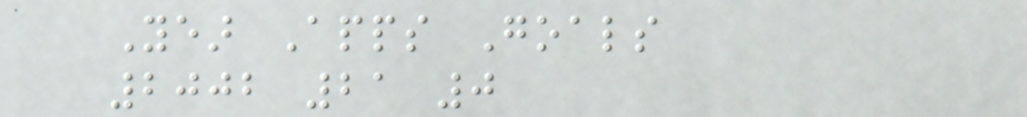Year Apps Goals
2002 21 0
